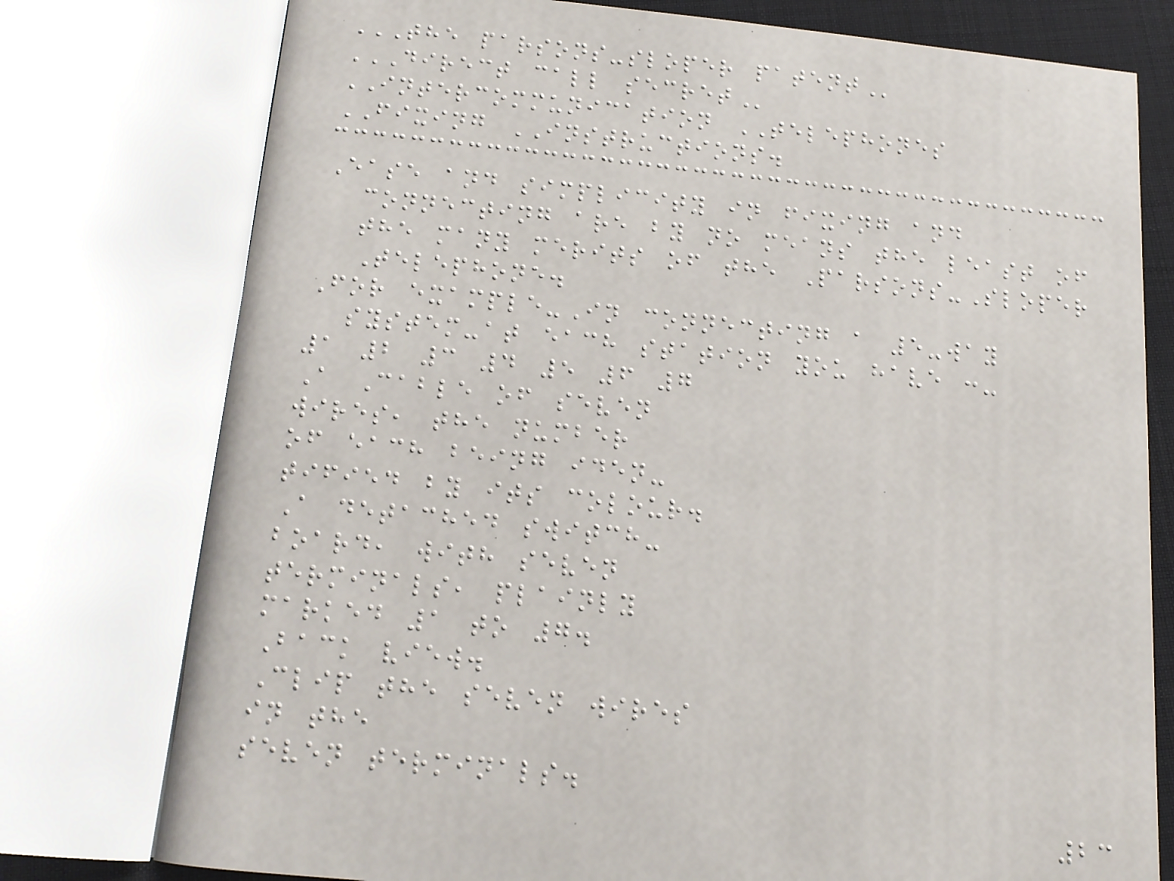THE PARSONS-SLOPER PATENT
DIRECT CALL SECRET
INTERCOMMUNICATION TELEPHONES
FIXING INSTRUCTIONS.
Ease and simplicity in fixing and
connecting are by no means the least of
the many merits of the Parsons-Sloper
Telephone.
For example-In connecting a 5-way
system-at each station you have :-
1 2 3 4 5 6 7
A Cable of seven
wires, the number
of each being iden-
tified by its colour.
A detached switch-
board, with seven
terminals, plainly
marked 1 to 7.
Back view.
Clip the seven wires
in the
seven terminals.
23
